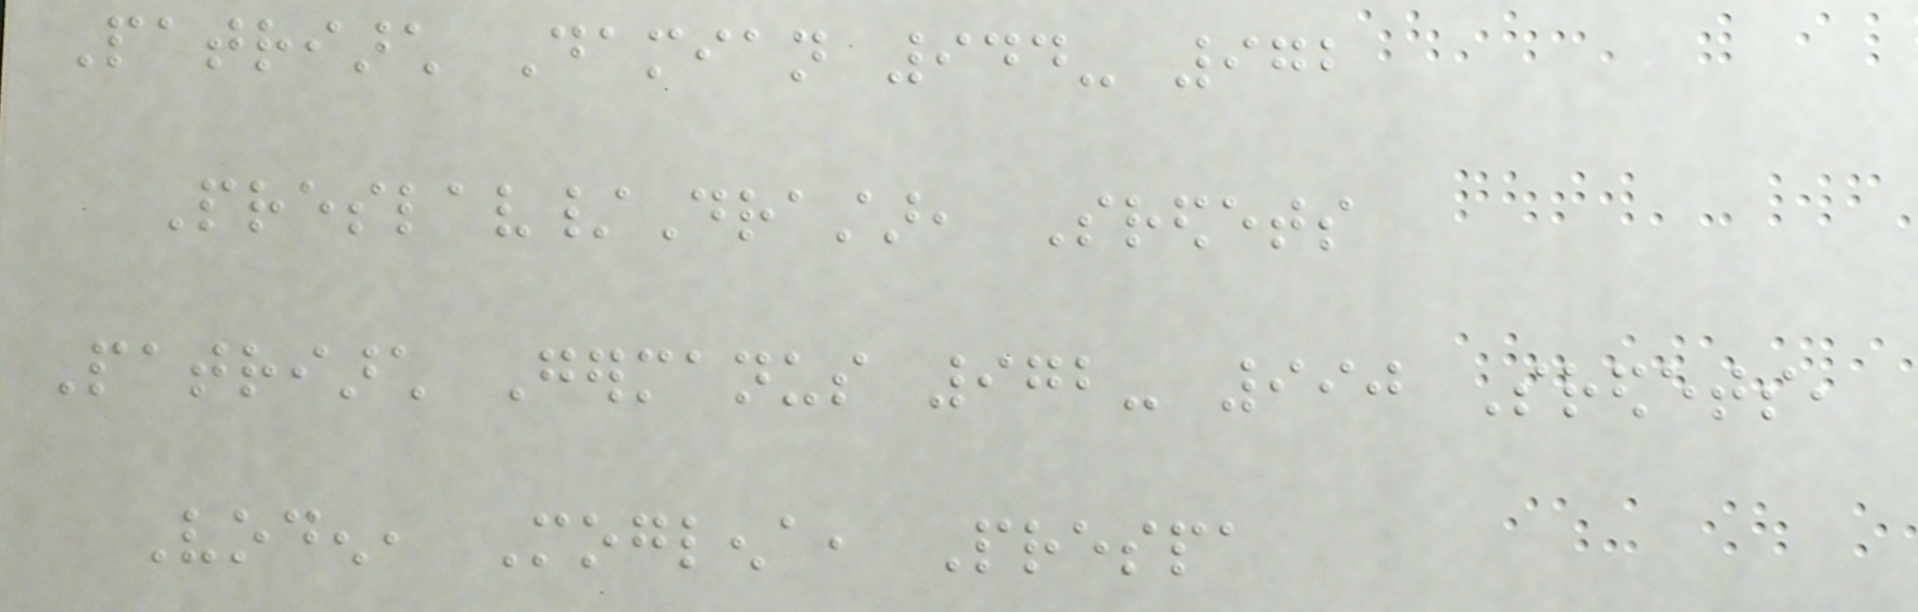Patriarch Damian 944- 972
Preslav/Drastar, Sredets
Patriarch Germanus 972- 990 Sredets,
Voden, Moglena, Prespa
